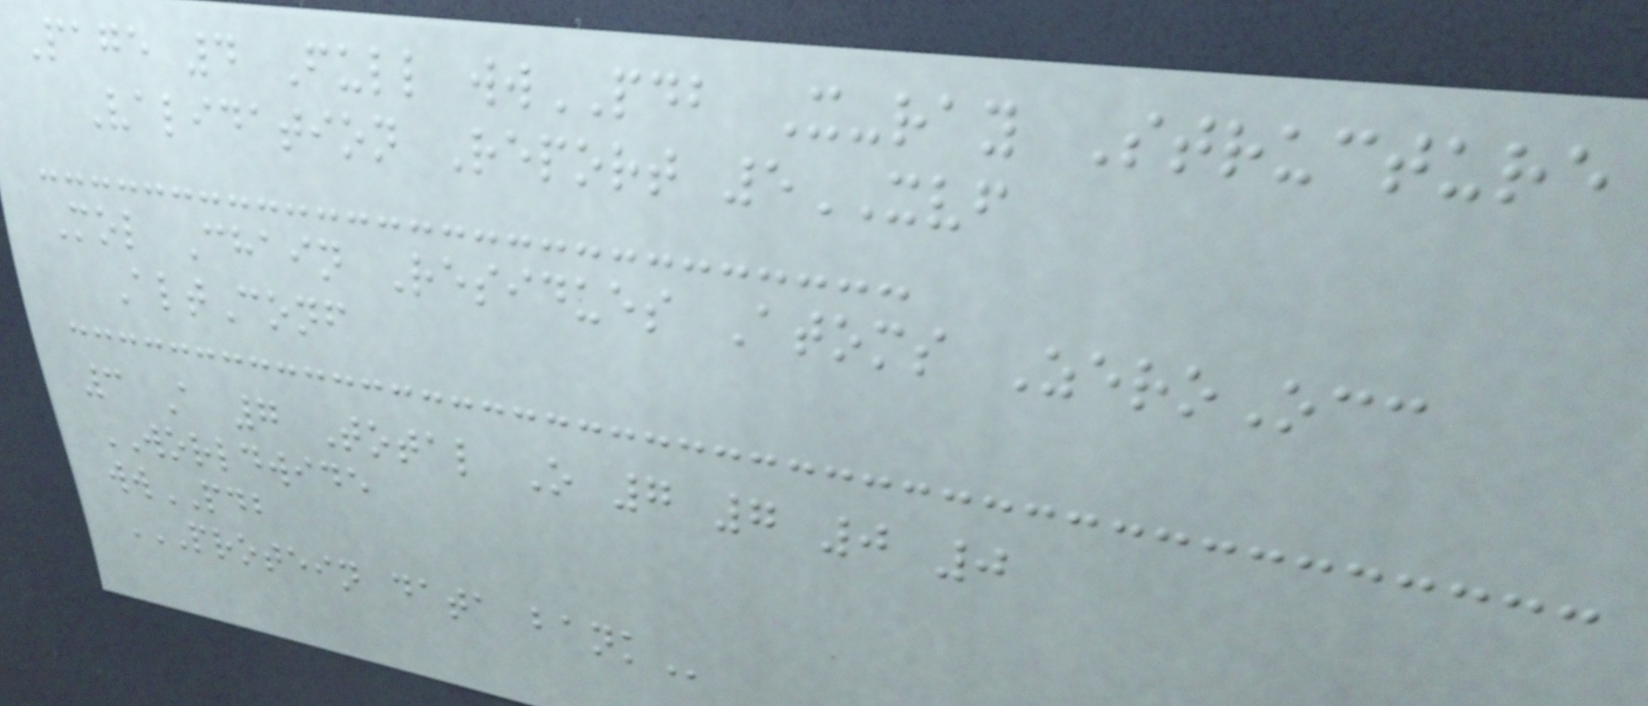Page 4 Full wwPDB X-ray Structure
Validation Report 5XVF
Mol Chain Residues Atoms ZeroOcc
AltConf
3 A 7 Total O 7 7 0 0
WORLDWIDE
wwPDB
PROTEIN DATA BANK
